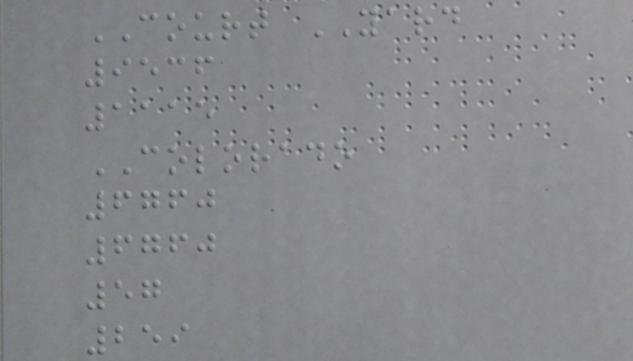COURT YARD
9536
1115
COLORADO
6760
6760
57
259
